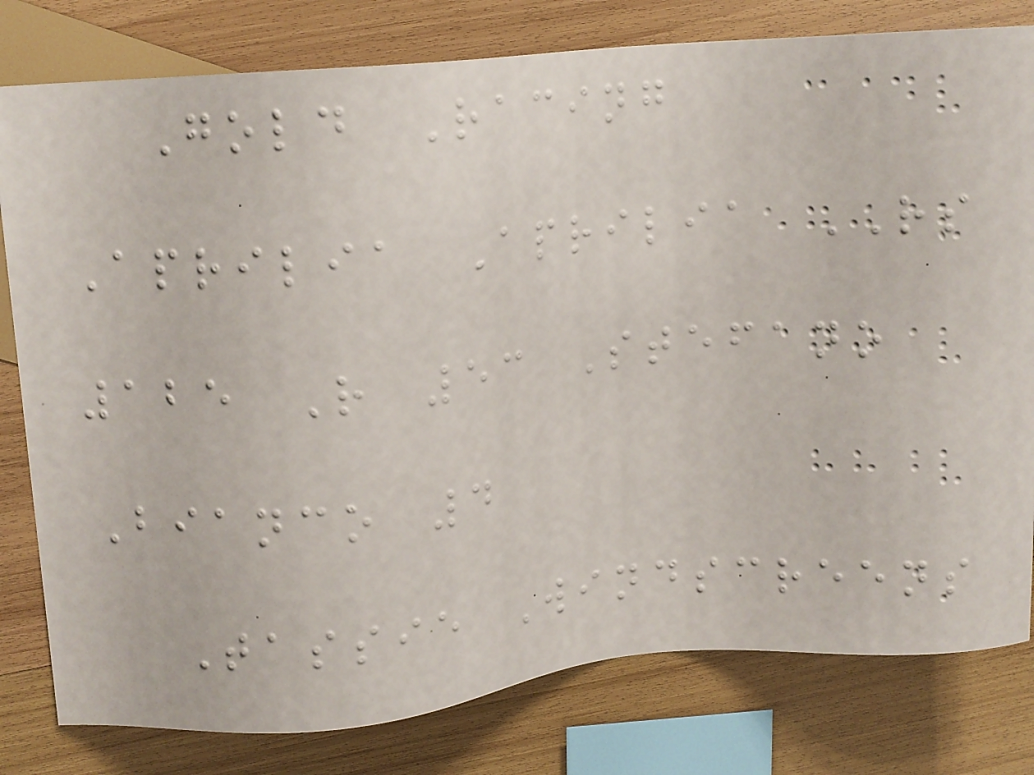Gold Racing
Aprilia Aprilia RS
125 R 53 Stefano
Bianco 4
Tassie Windscreens
